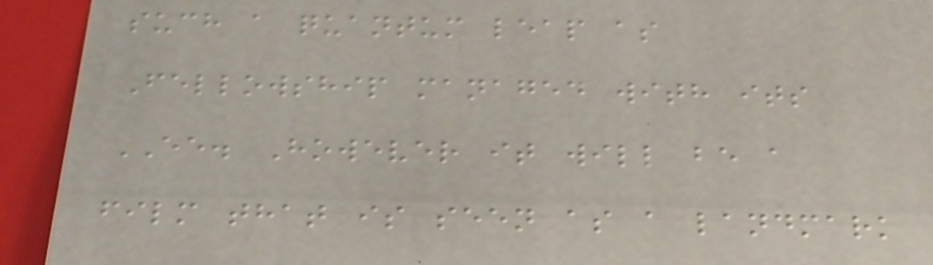such a quantum leap as
Fellowship managed with its
EE. However it will be a
film that is seen as a landmark
